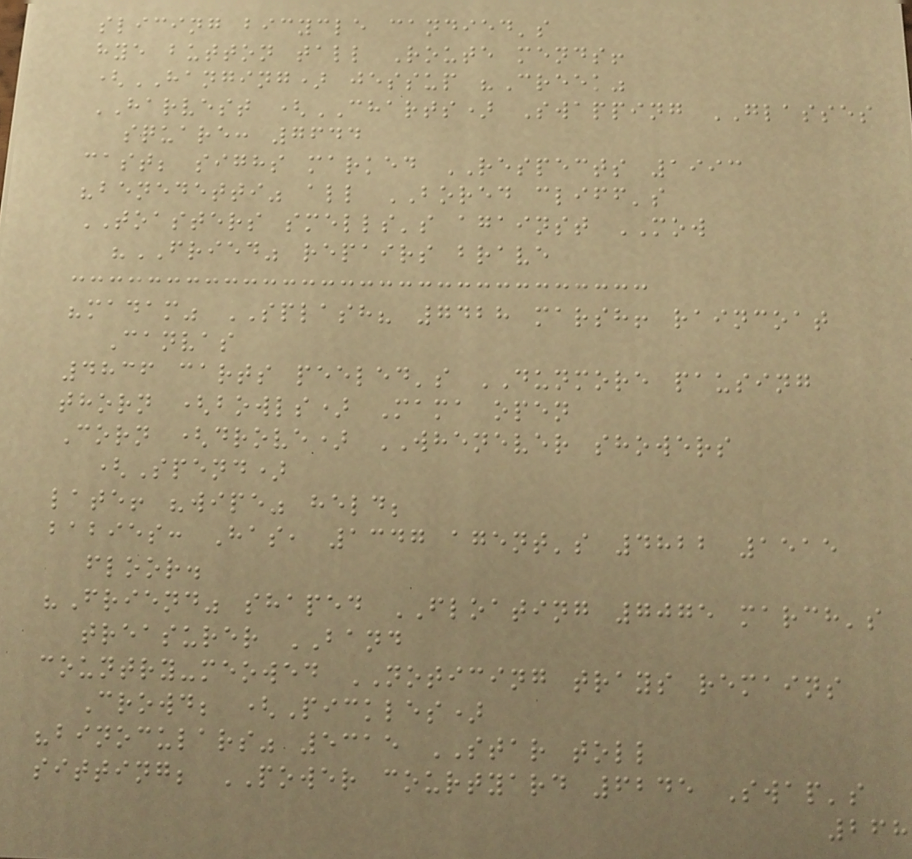slicing bicycle candied's
hye button tall Route mends!
(HANGING) jessup "Creek"
HARVEST (CHARTS) Swapping GLASSES
square: 7644
cast; sighs marked RESPECTS 1993
"benedetti" all BORED cliff's
TOASTERS smells's against MOW
"FRIED" repairs brave
"madam" SPLASH? 7428 marsh! raincoat
Canvas
4836 carts peeled's DUNMORE pausing
thorn (bowls) Mama open
Corn (drove) WHENEVER showers
(Spend)
late! "wipe" held;
babies: Has, 1347 agent's 4822 1515
floor.
"Friend" shaped FLOATING 7075 march's
treasurer BAND
country-meowed NOTICING trays remains
Crowd; (Pickles)
"binoculars" 5315 STAR toll
sitting; POWER courtyard 6245 Swap's
268
